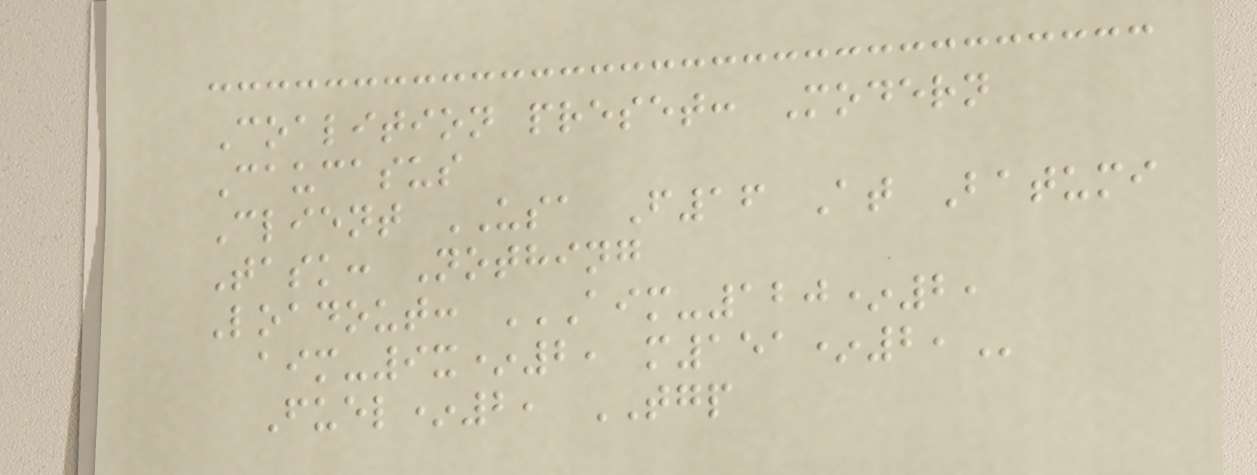Coalition preset: Modern
Caucasus
Client USA F16 At Batumi
Task: Nothing
Loadout: AIM-120*2,
AIM-9X*2, M151*2,
Fuel*2, TGP
